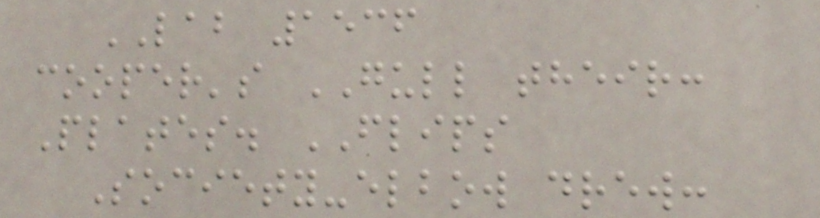LAB 1536
cooper's GULL their:
Plates. FLIPS
Society-elbow drew:
